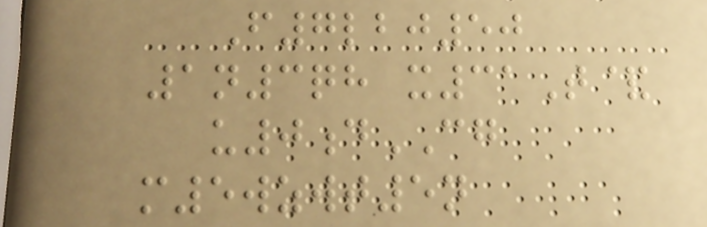F7lbj50
1n3qh x31T&
u0dCG
m5wzwt5n
